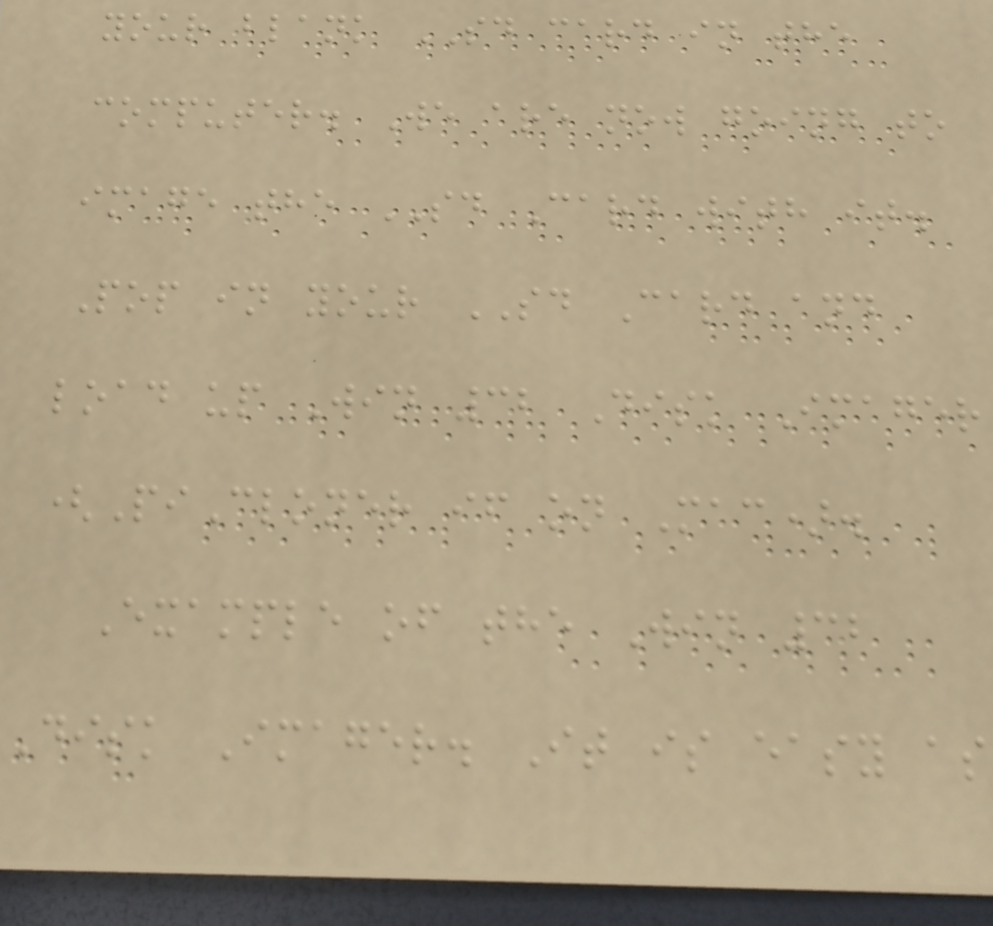your blank SD card in the
computer. We are now going to
image the SD Card with it.
Pop in your SD Card and
load up Win 32 Disk Imager
(PiCloner if on Mac).
Example of the Win 32
Disk Imager. It is easy as
